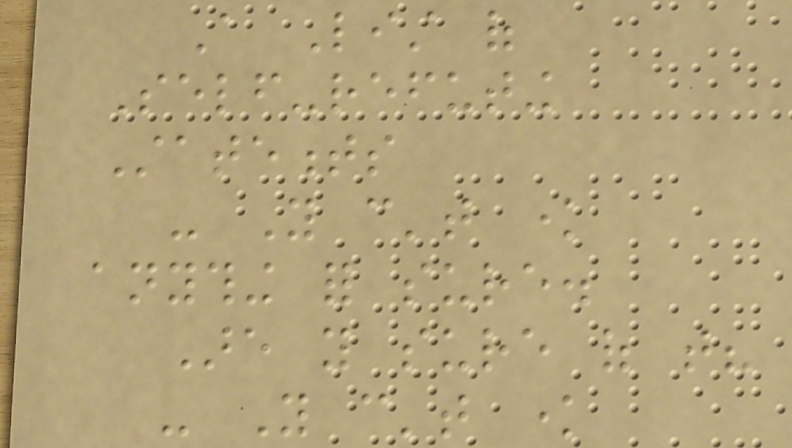A List of
Self-refuting
Statements
- You can't know
anything for sure.
Are you sure of that?
- You can't know
